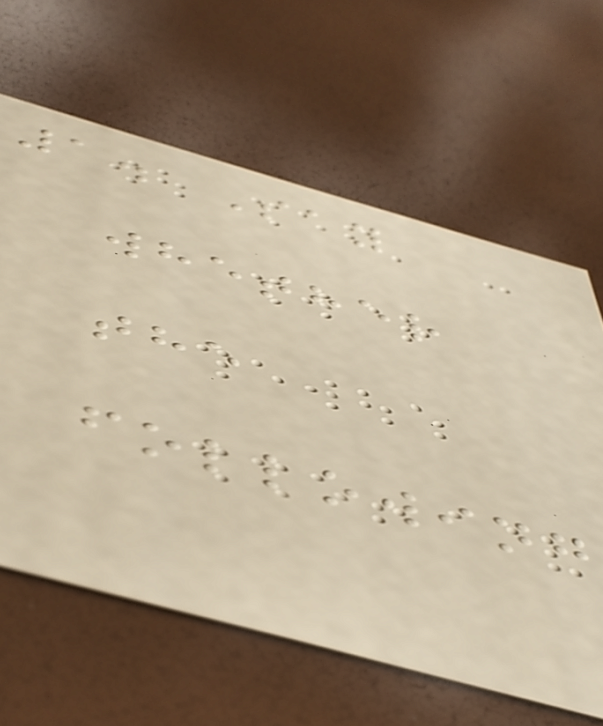1. Say
whether
the
following
